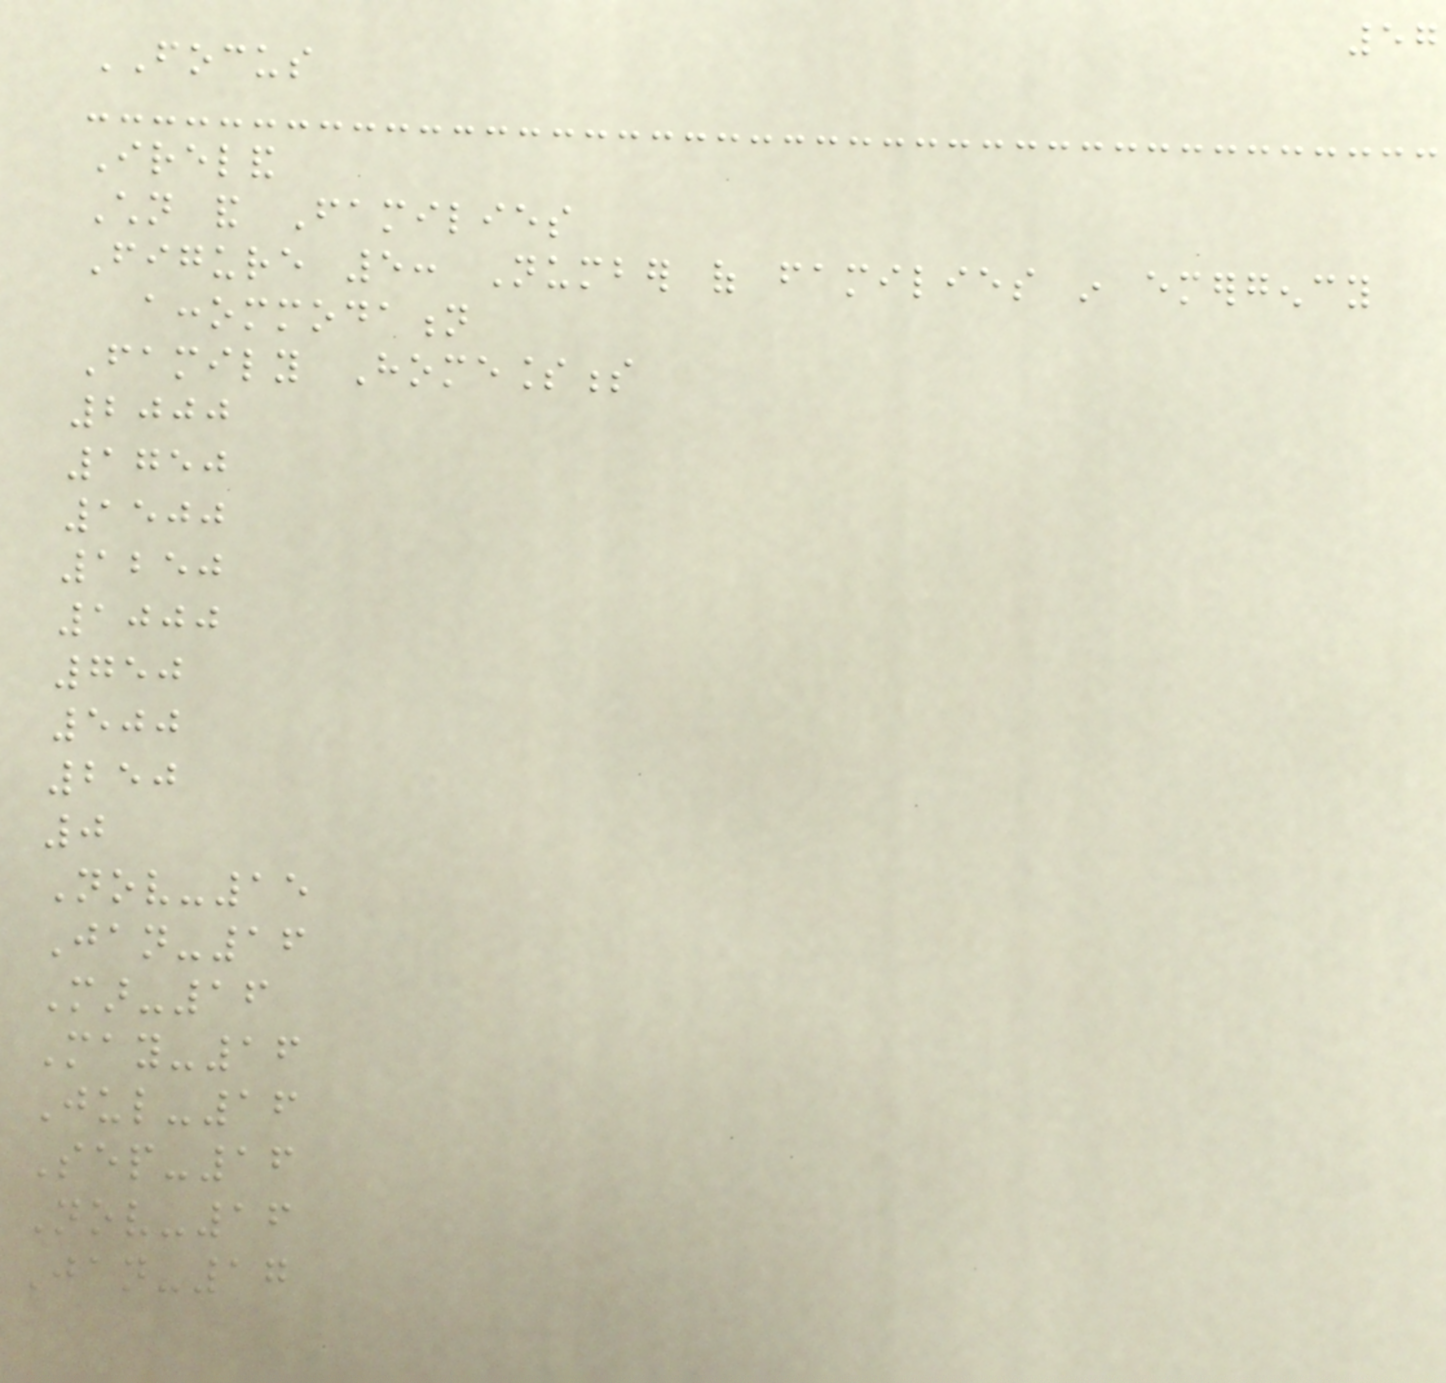57
FOCUS
Ireland
Children and Families
Figure 5: Number of families in emergency
accommodation
Family Homelessness
2000
1750
1500
1250
1000
750
500
250
0
Nov-15
Jan-16
Mar-16
May-16
Jul-16
Sep-16
Nov-16
Jan-17
